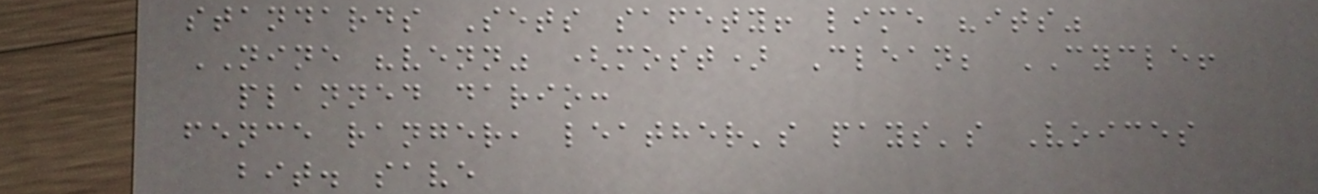standards Sets safety! lime "its"
NINE "venn" (most) Clean; CYCLE!
planned dario:
fence ranger, leather's pays's Voices
bit. save
